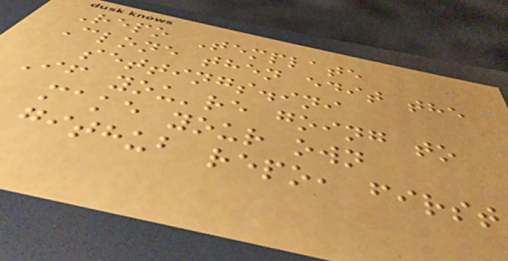Repo Template
Clone then edit the
settings.ini
If you're going to
make your own
github repo, first
